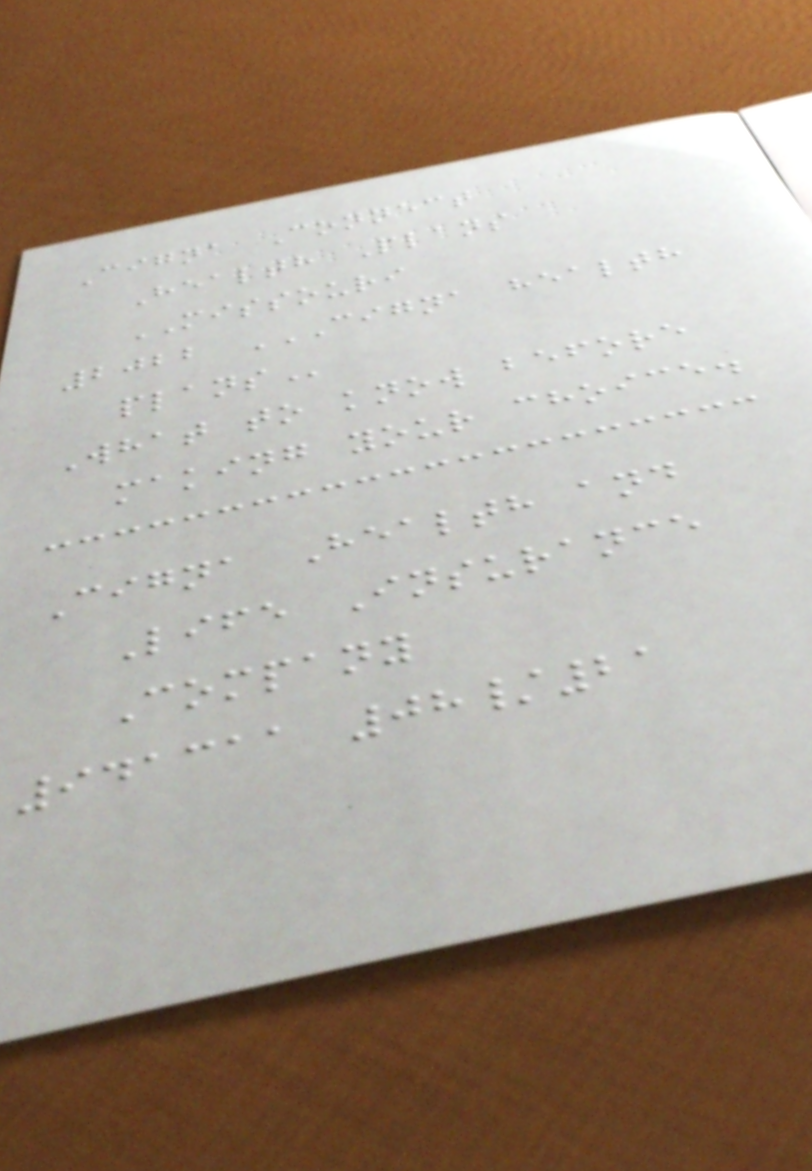Cigna Connect
Health Plans
MISSOURI
2022 CIGNA HEALTH
PLANS
What to know before
making your choice.
Cigna Health and
Life Insurance
Company
941311 08/21
